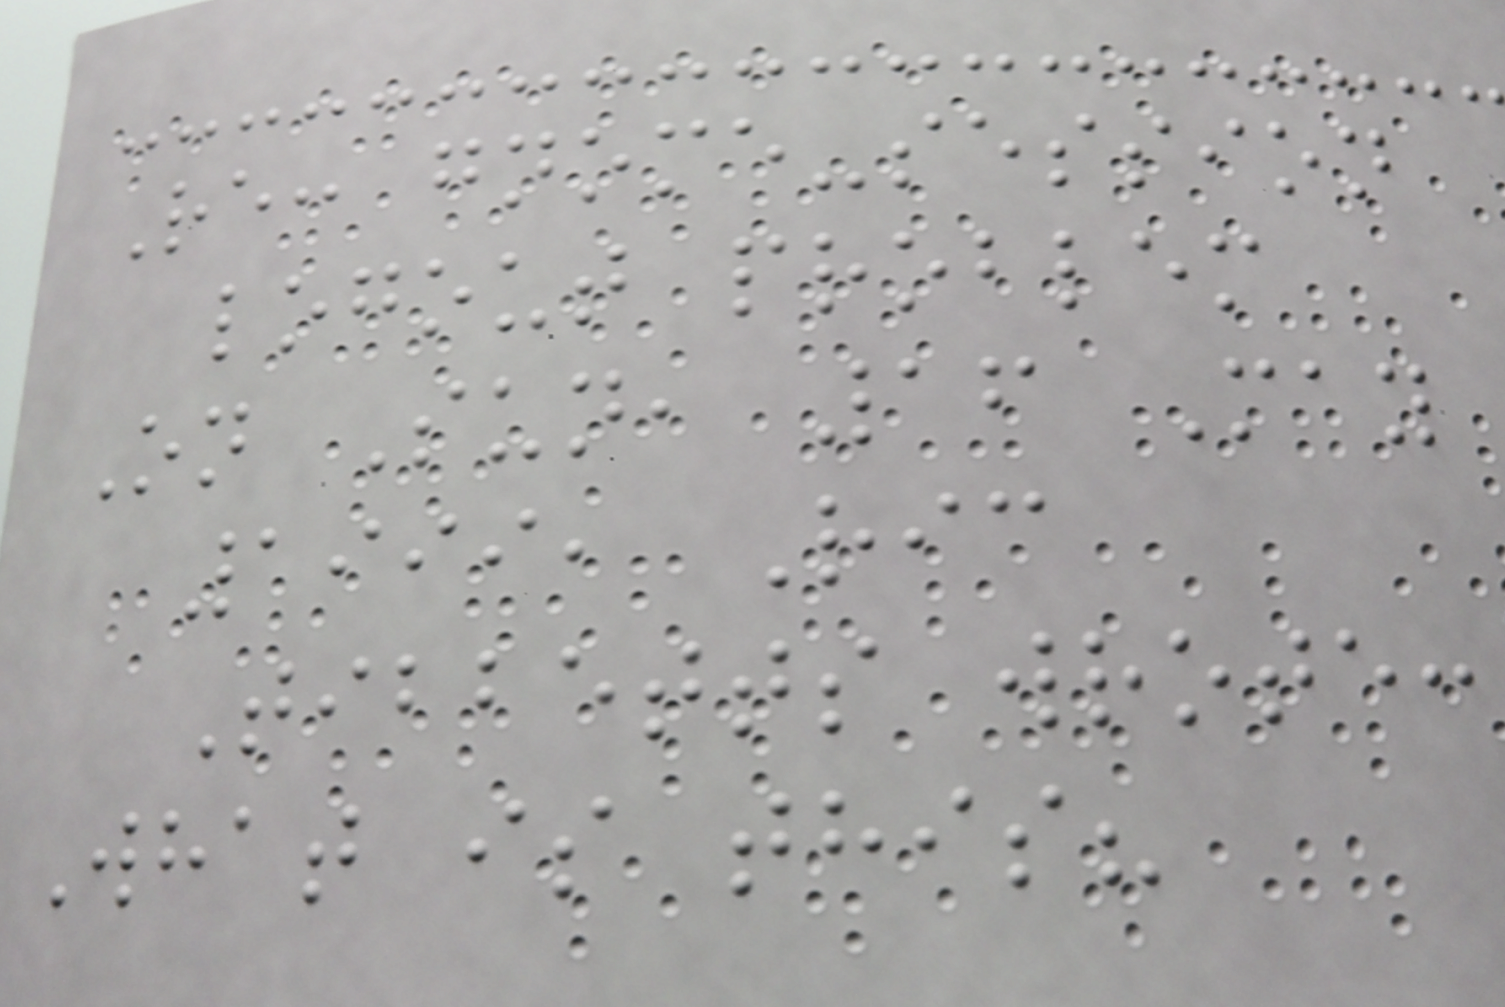Re: gnome-session
logout problem
On Sun, 16 May
1999, Ric
Tibbetts wrote:
What is this?
